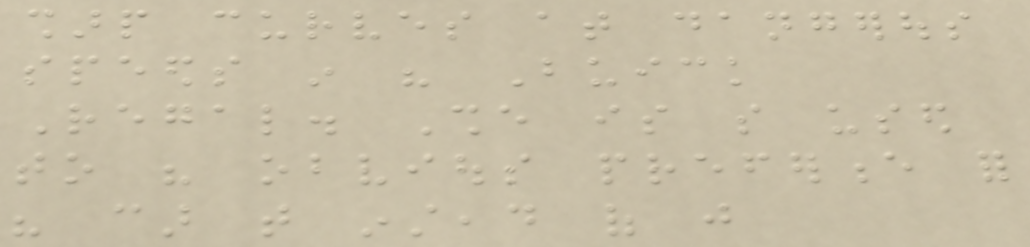sharp curves at dangerous
speeds in his Buick
Regal. She is so used
to his obvious preference for
his car that instead of just
